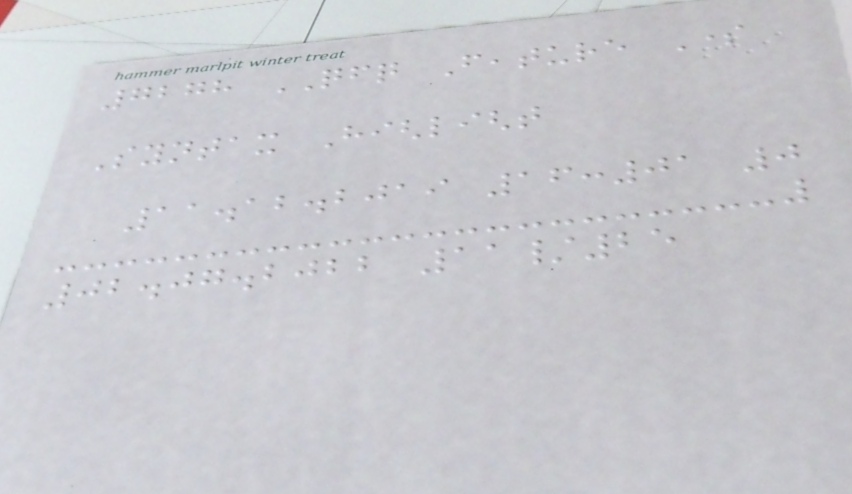7278 QFQ Feature Some
Syntax Highlight
11.12.2019 16:01 0
02.07.2022 11/25
